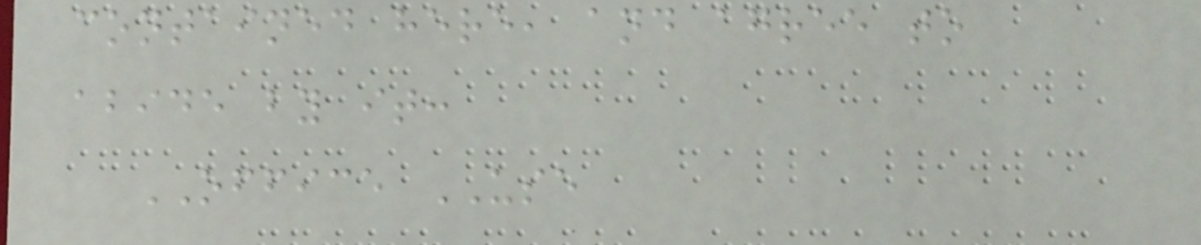contained here, and agree to
abide by it:
OFFICE USE
